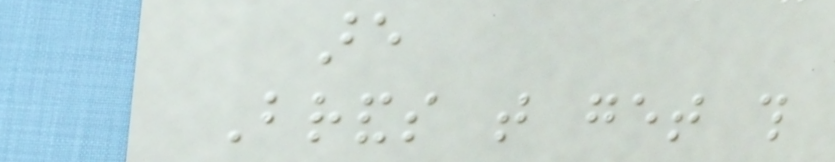are
Brands that get this
